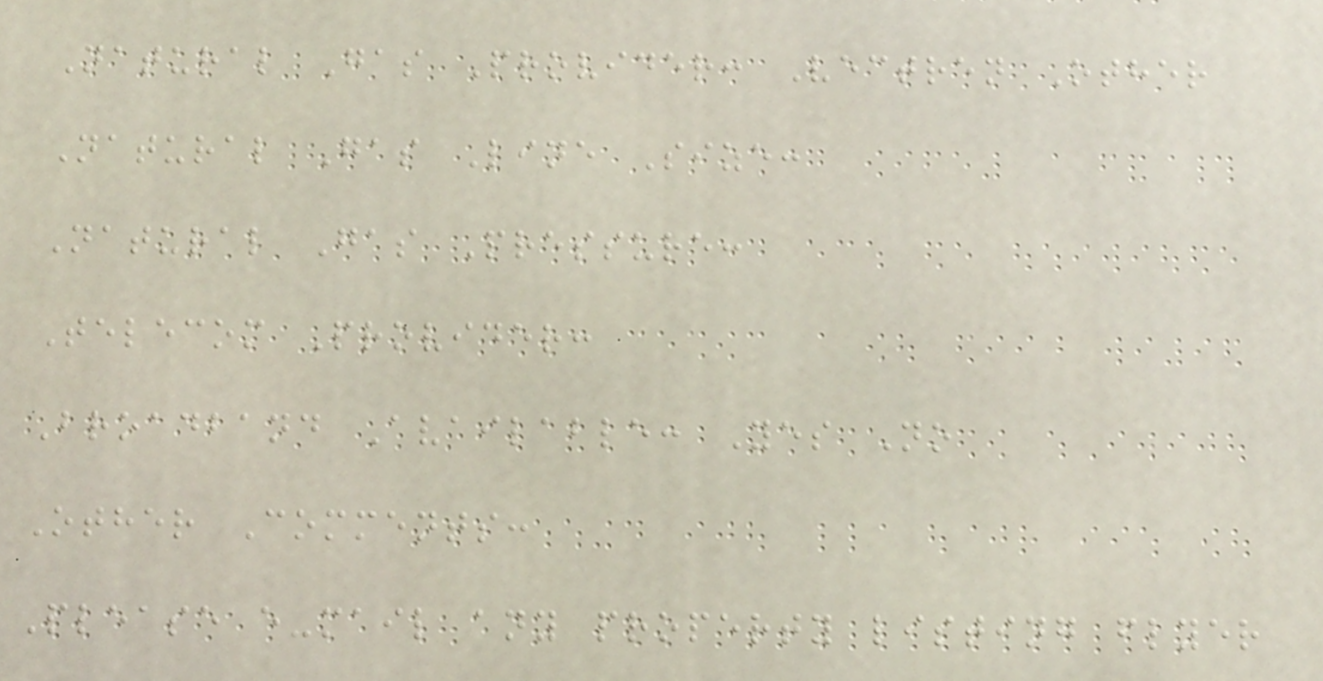Natural Gas Provider: Vectren Other
Natural Gas Line Size:
Natural Gas Pressure:
Telecom Provider:
Broadband Available: Yes No
Other Comments:
Please e-mail any property listing flyer
